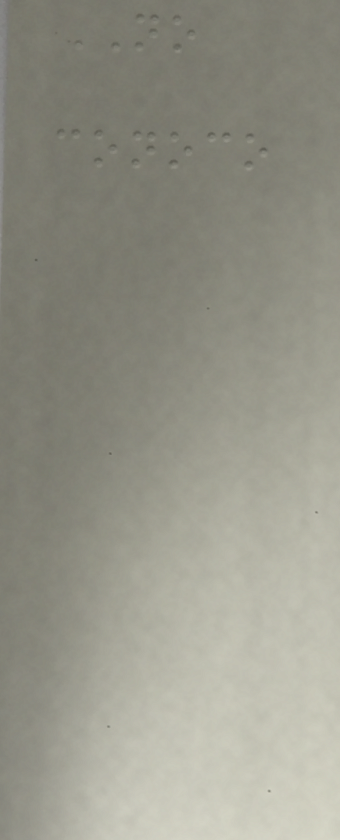NO
conoco
